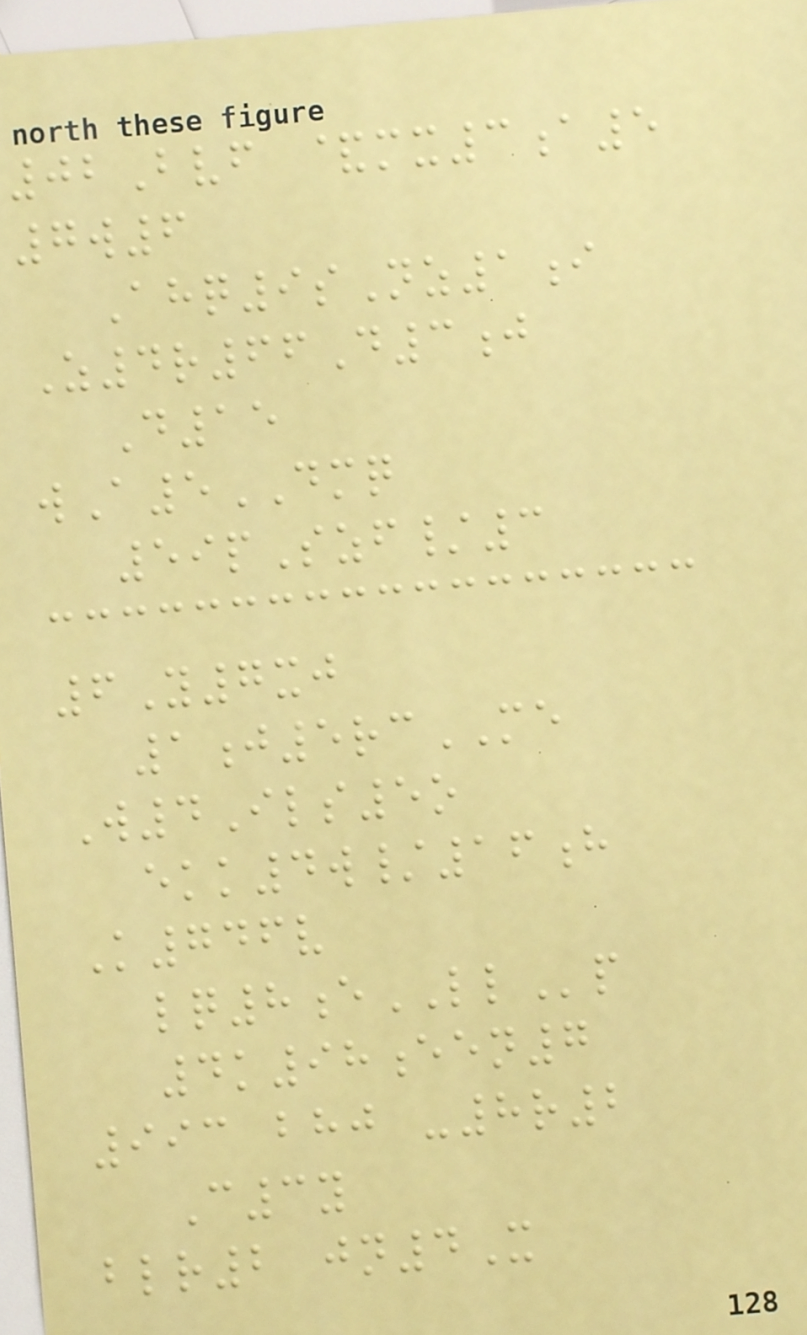02Bvf &mx3a5
7w6
Ahq9sNz1i
Z4r66D3j
D15
wA5DMQ
59pSzf/3
6Y7xj
1j5rcME
W4Ils5o
ekk4w/16h
K746v
lq8eLLp
4k98een7
993 bhj -8r2
C3y
blr2 jn4X
